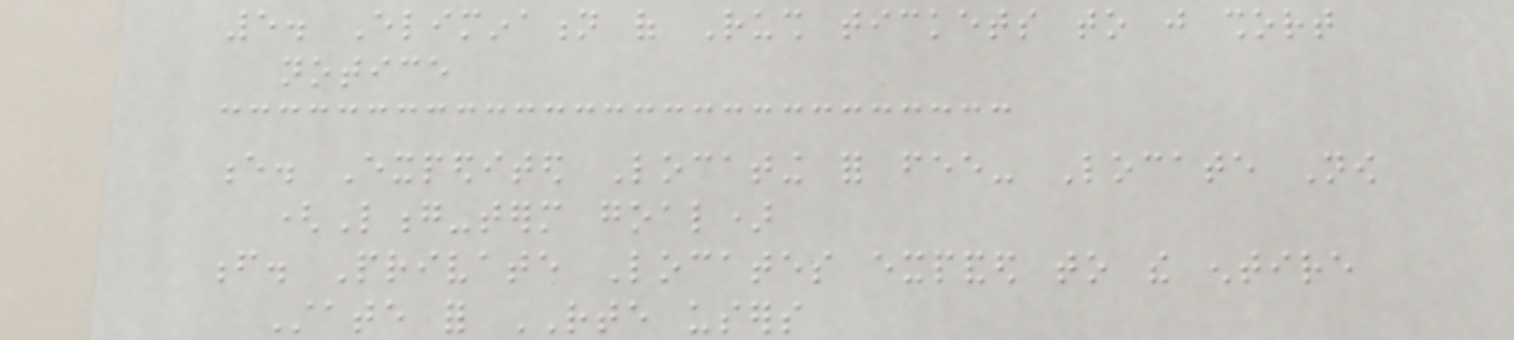5. Elimination of Rush tickets to just short
notice
e. Expedited Locating for fee- Locate Now
(Long-term goal)
f. Private Locates expanded to the entire
State for RTE users
